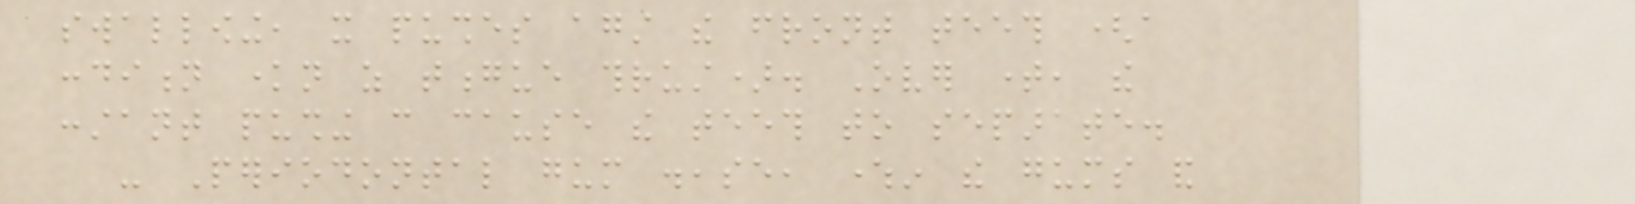swallowing, it pushes against the front teeth (a
condition known as tongue thrust). Over time, the
constant pushing can cause the teeth to separate.
- Periodontal gum disease, wherein the gums and
